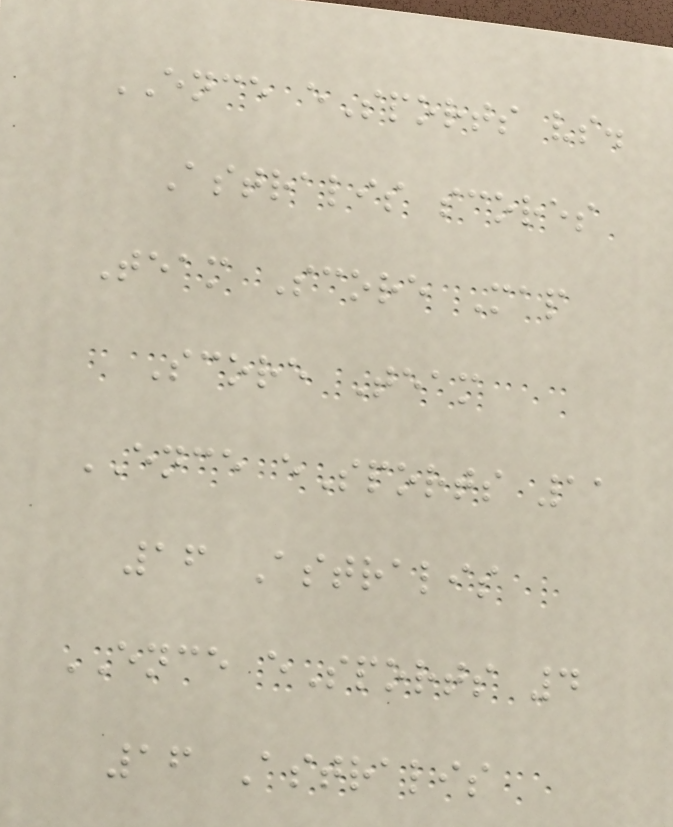ENCE eSports vs.
Astralis scores
Team Score Map
Score Team
ENCE eSports 11
16 Astralis
ENCE eSports 4
16 Astralis
